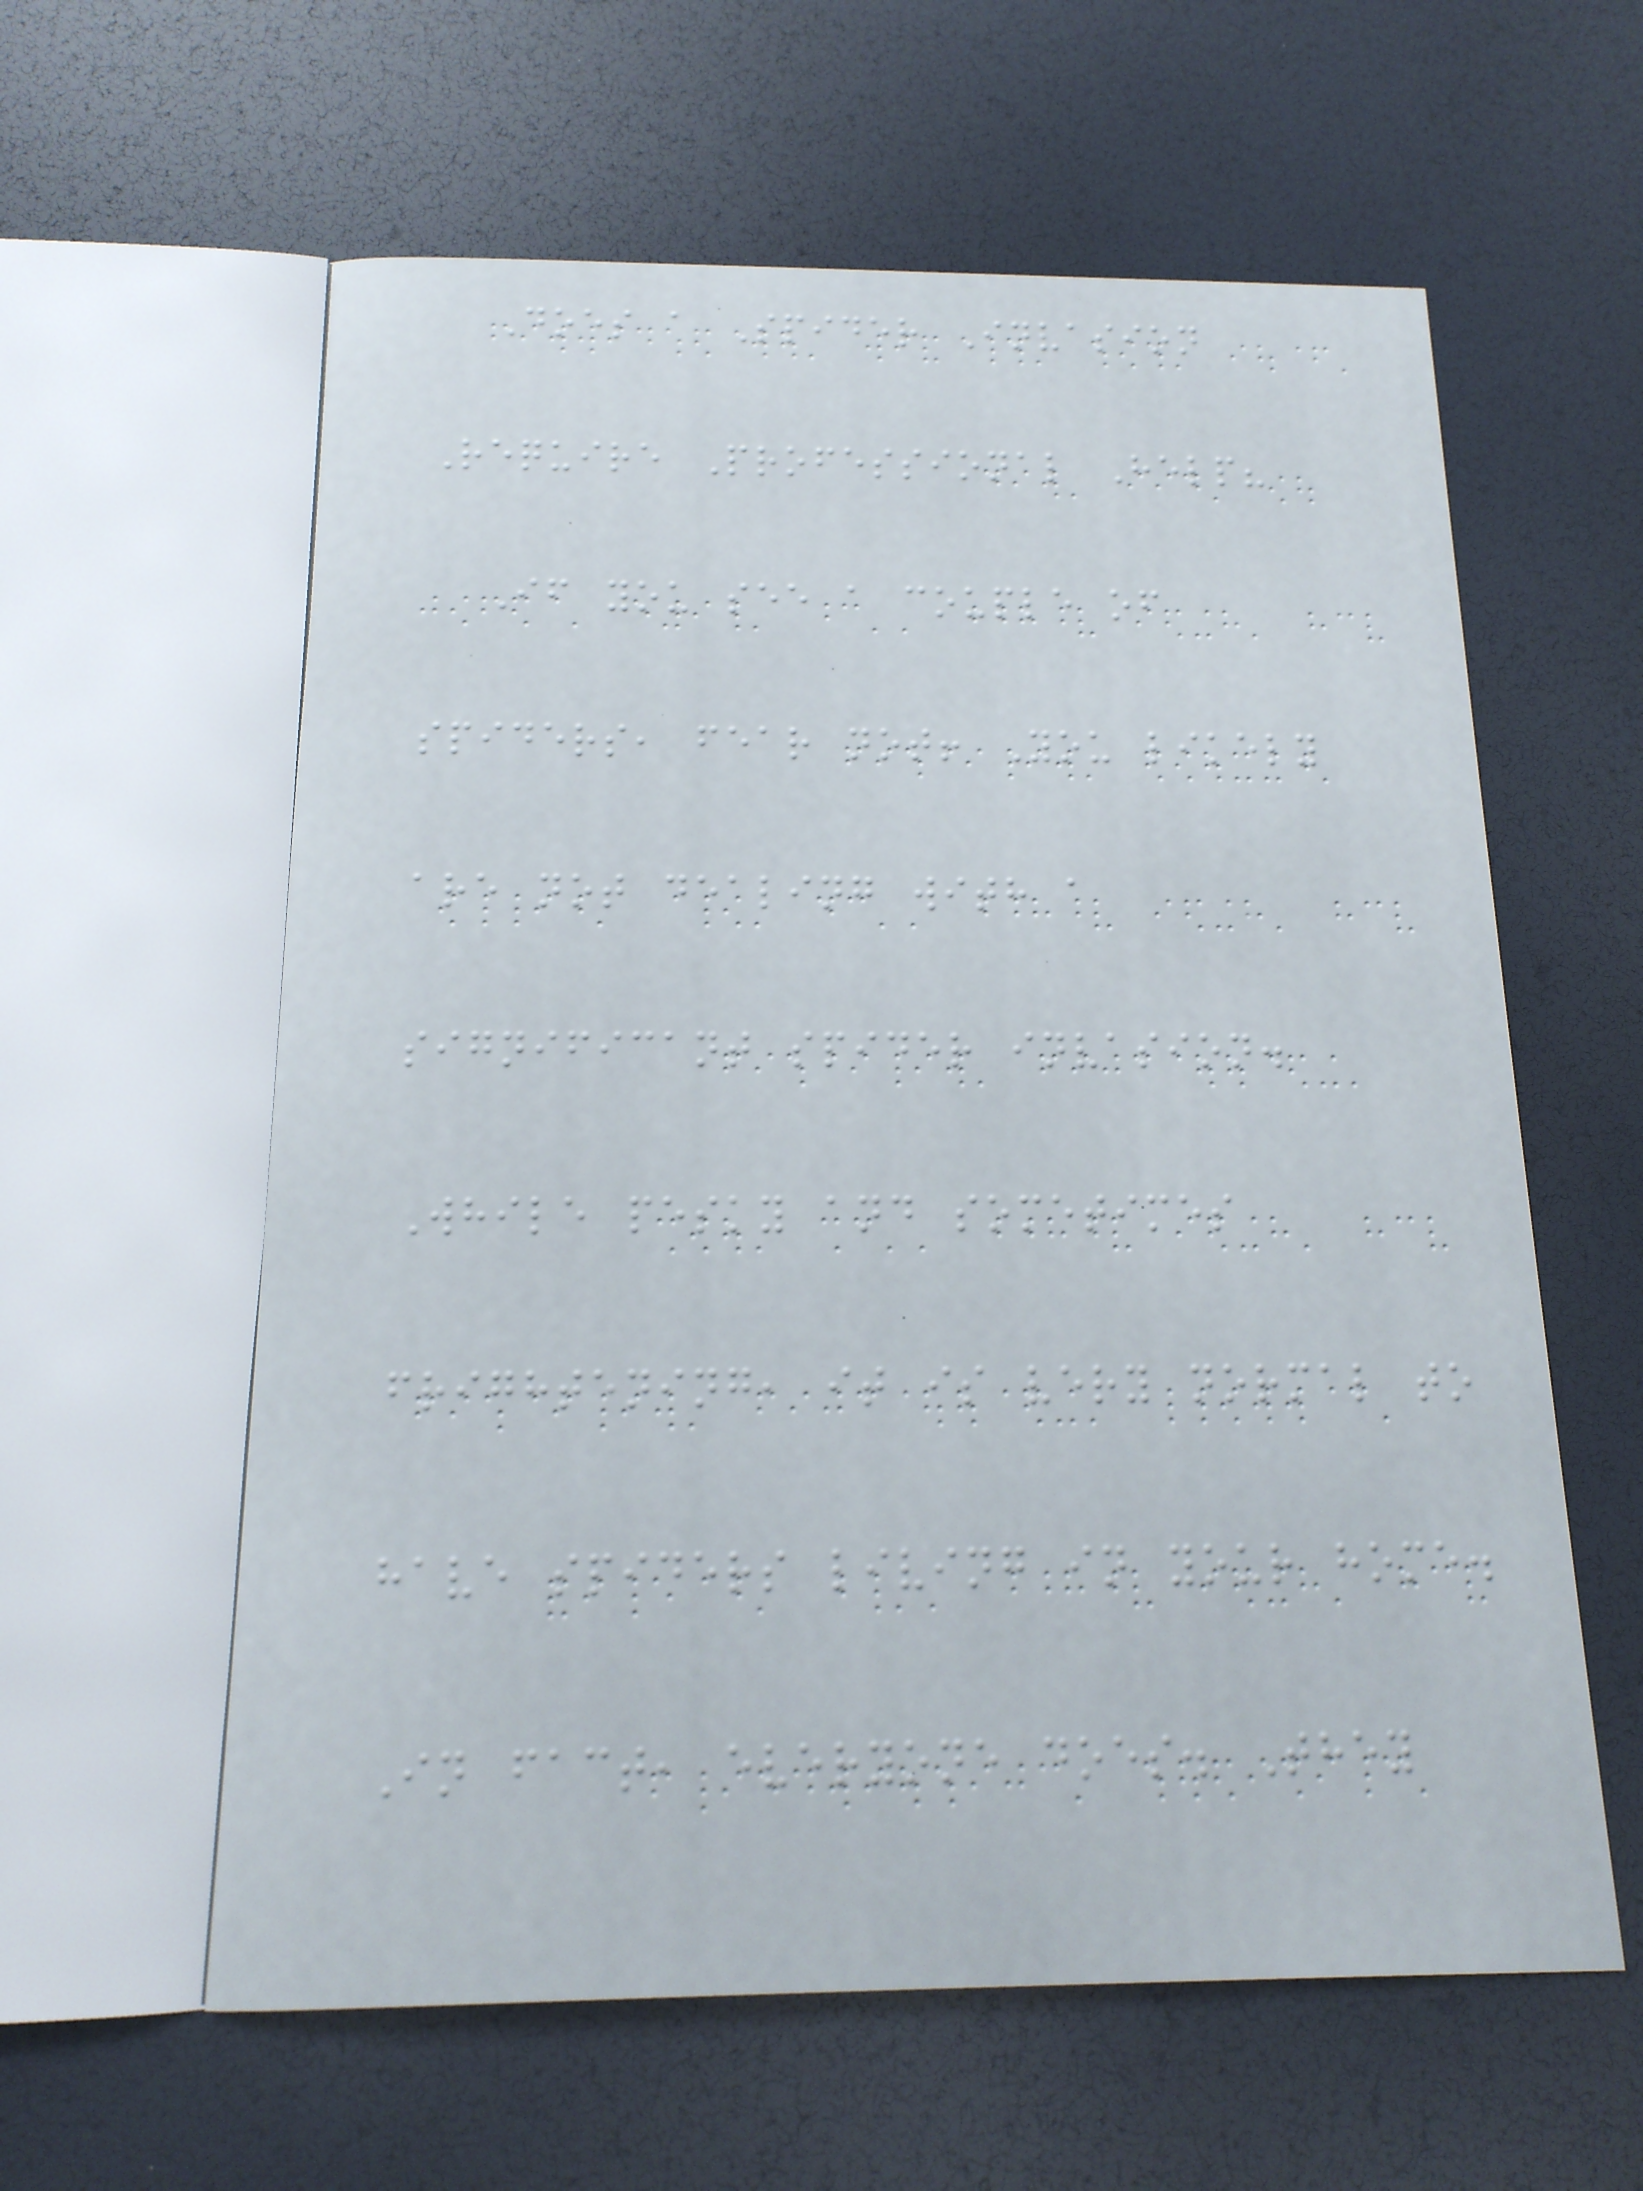Does a Spider Invasion
Require Professional Help?
If you see a couple of
spiders, fear not! You likely
are not dealing with a
significant spider invasion.
While pesky and sometimes
frightening, it is very normal to
have spiders living in your home.
In fact, everyone does. They
